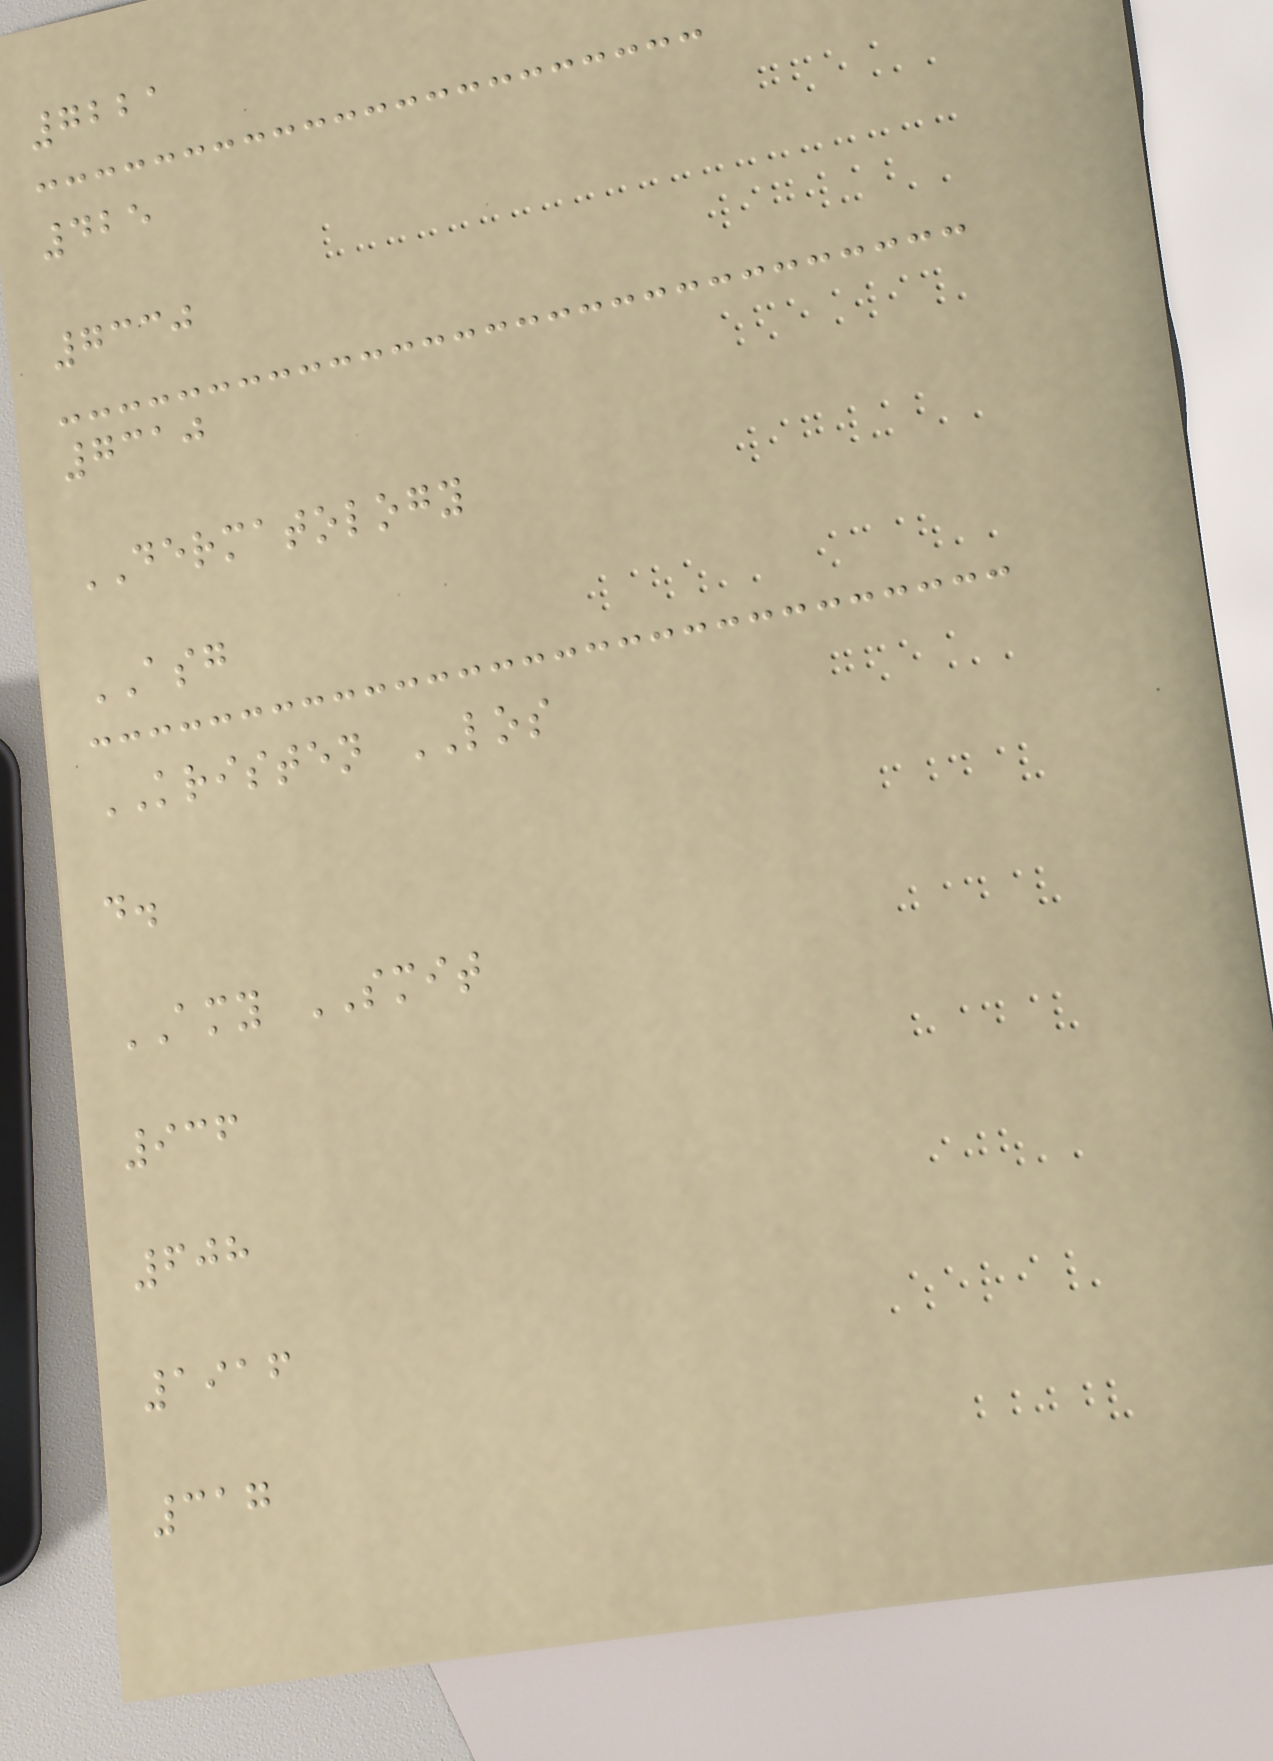7221
425
7330
7310
DERMATOLOGY
ASG
KRISTEN LOS
d.
AMY SMIT
936
608
1916
317
